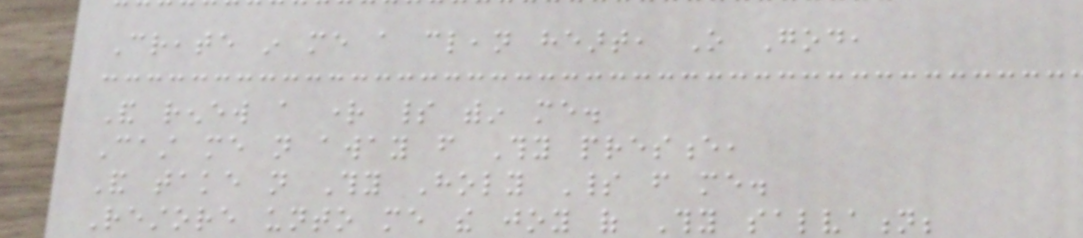Create in me a clean heart, O God,
And renew a right spirit within me.
Cast me not away from Thy presence,
And take not Thy Holy Spirit from me.
Restore unto me the joy of Thy salvation;
